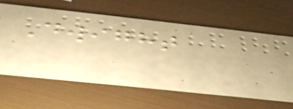Dwight
